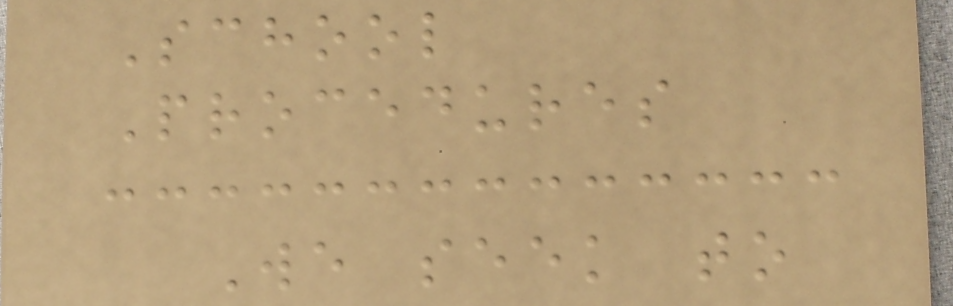School
Procedures
We seek to
